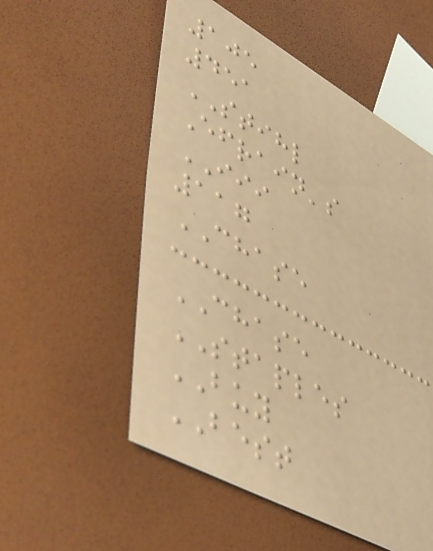105
451
STIHL
Efrain's
III
117
CHASE
CHASE
STAPLES
BUY
BEST
